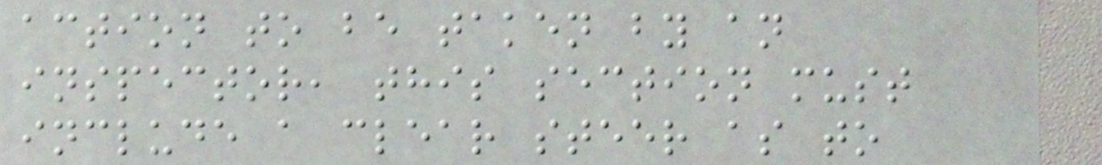action to be taken by an
inspector, this section must
include a clear steer as to
